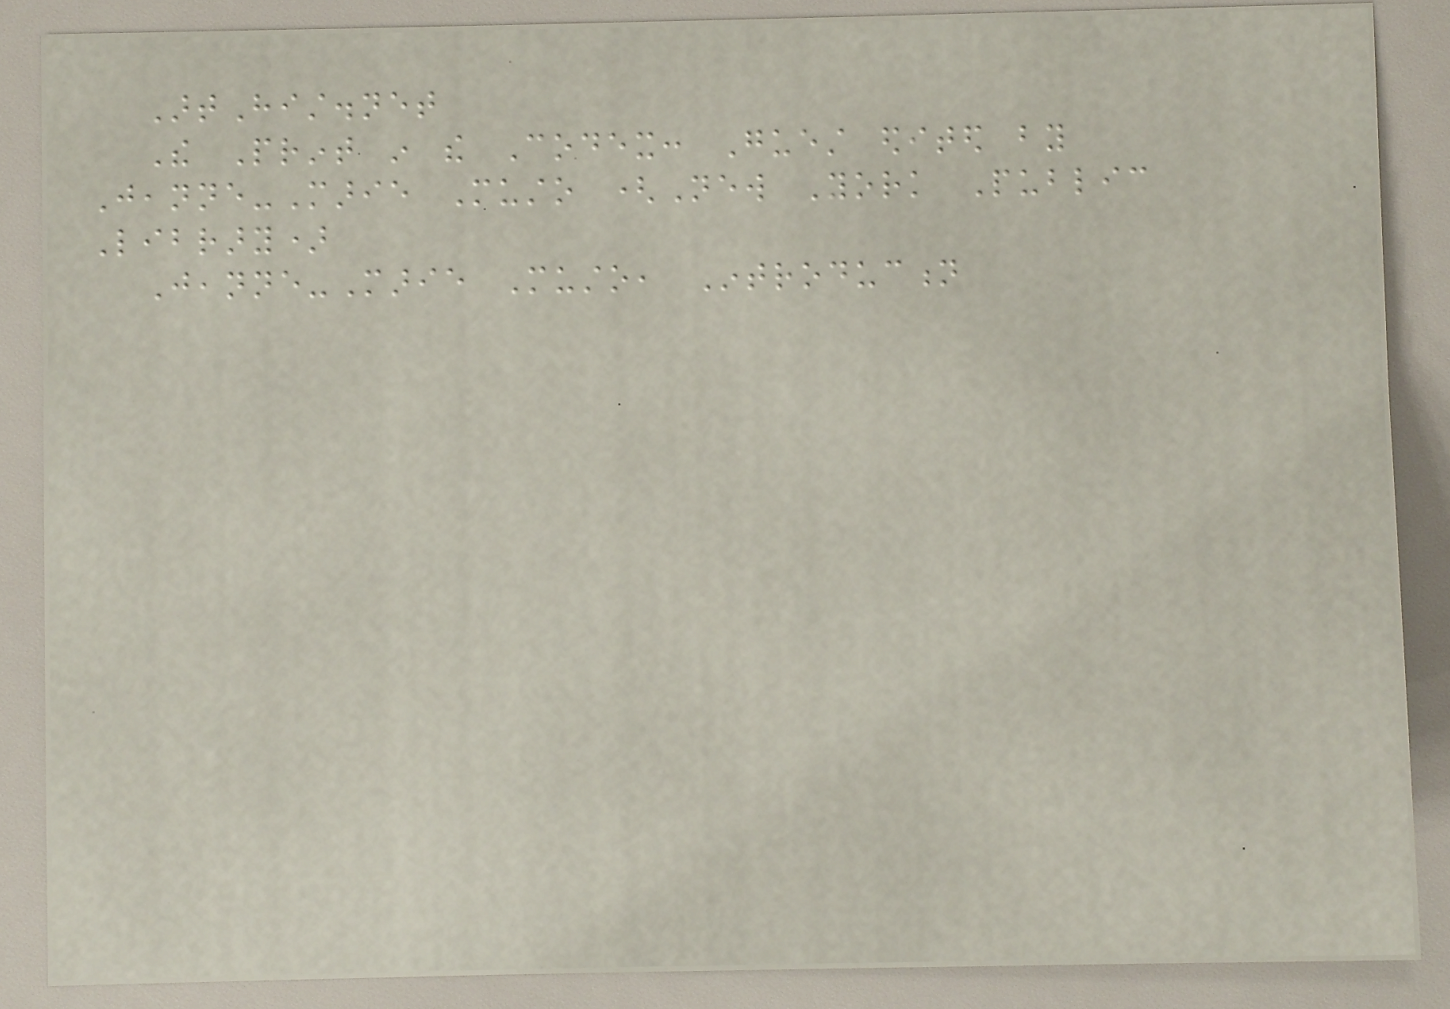ArtHist.net
The Print in the Codex: Guest edited by
Jeanne-Marie Musto (New York Public
Library)
Jeanne-Marie Musto, Introduction
